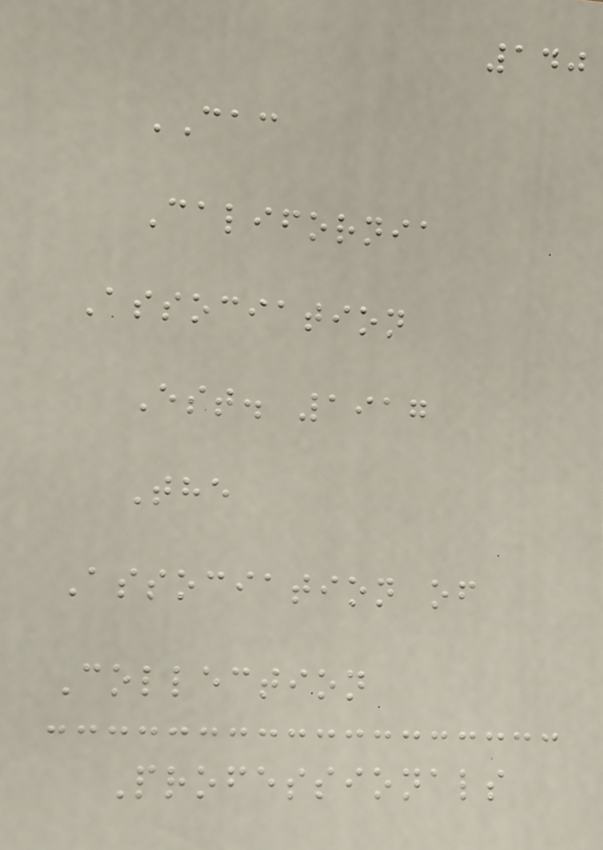140
CAC
California
Association
Est. 1917
The
Association of
Collection
Professionals
